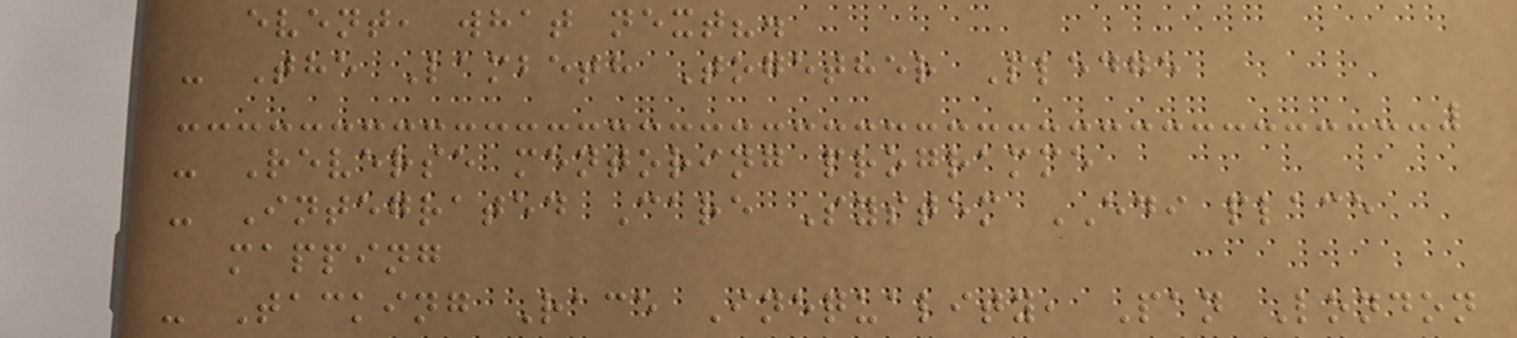event, what next?.
- The Lambeth Together Pledge
- Reverse mentoring programme
- Integrated Care System EDI place
mapping
- Tacking Race Inequality, Pan London
